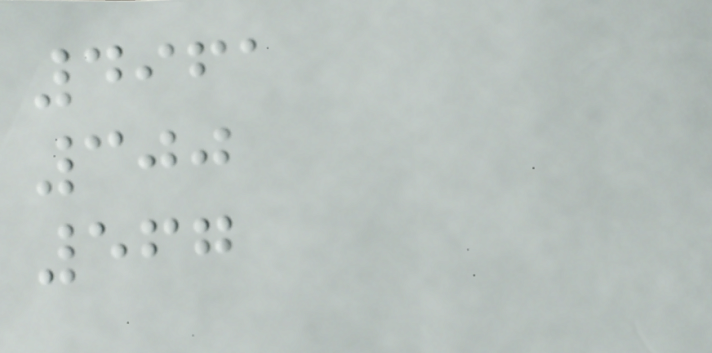4961
300
567
